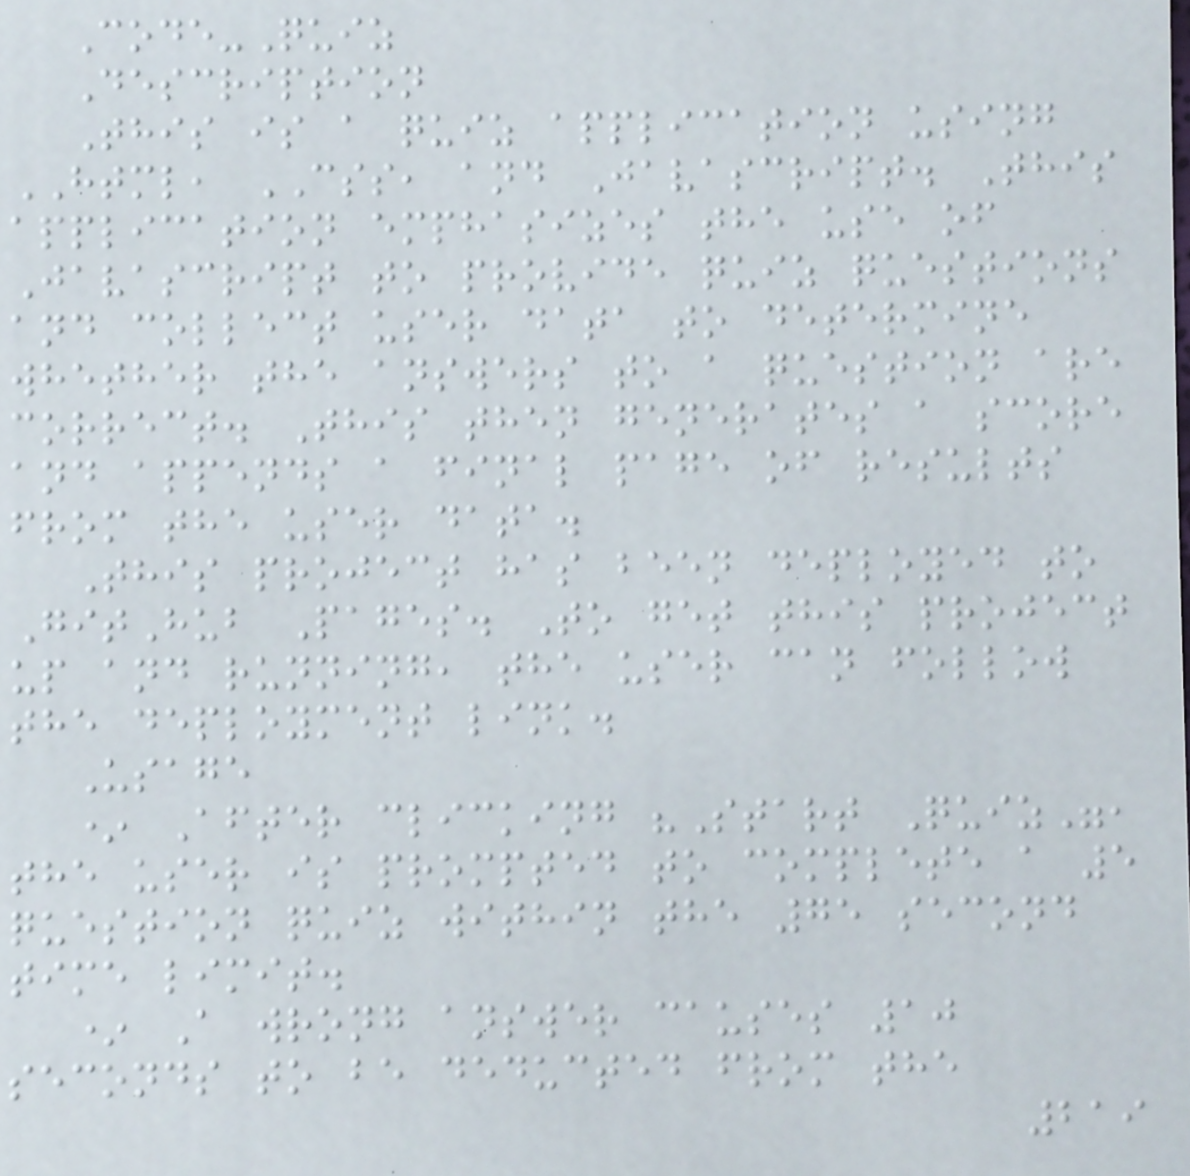Code-Quiz
Description
This is a quiz application using
HTML, CSS, and Javascript. This
application emphasizes the use of
Javascript to provide quiz questions
and collect user data to determine
whether the answers to a question are
correct. This then generates a score
and appends a final page of results
from the user data.
This project has been deployed to
GitHub Pages. To get this project
up and running, the user can follow
the deployment link.
Usage
* After clicking "Start Quiz",
the user is prompted to complete a 5
question quiz within the 75 second
time limit.
* A wrong answer causes 10
seconds to be deducted from the
219
